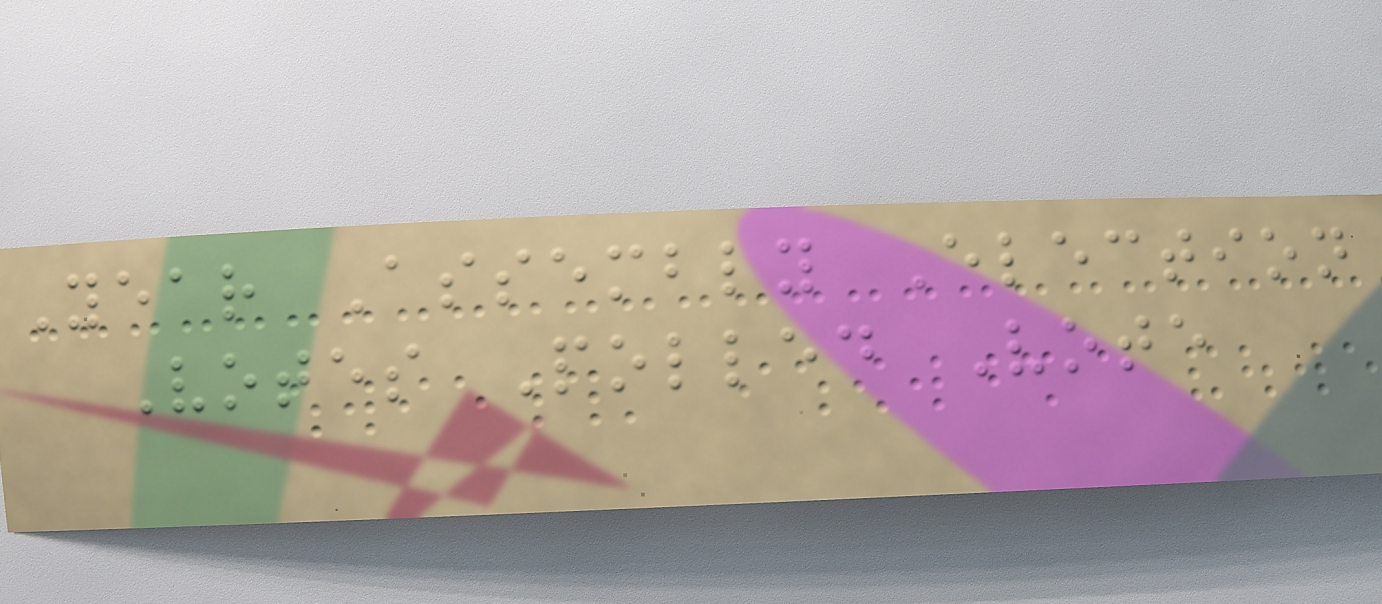Year Assembly Election
Votes Polled Vote
